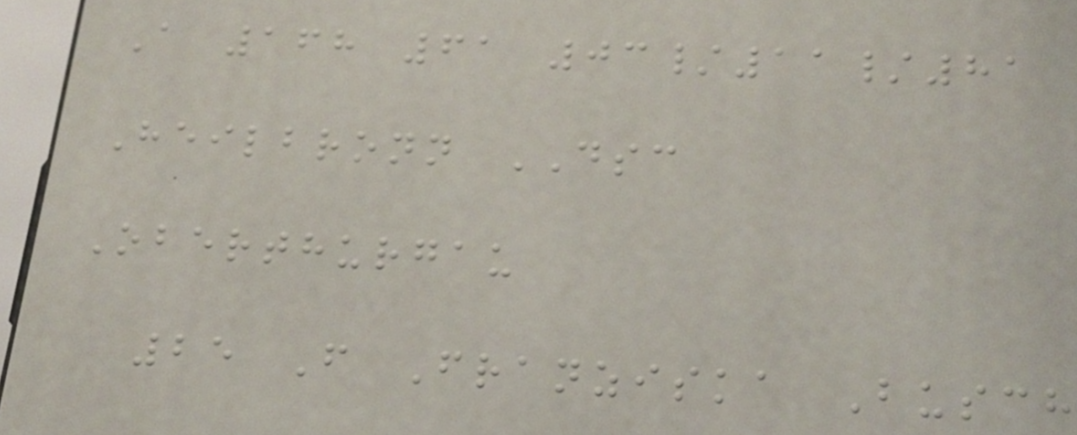A 168 61 03/11/81
Heilbronn DSC
Oberthurgau
25 F Franziska Busch
